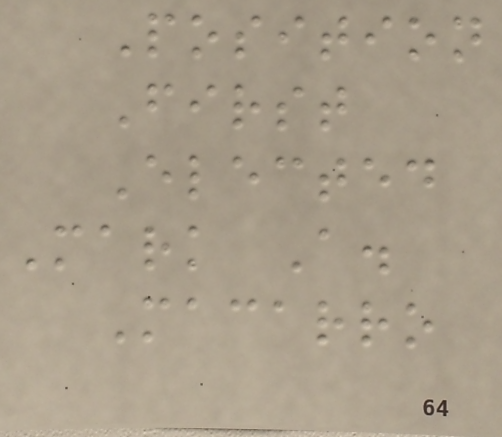Position
First
Elected
Mark A.
Macarro
